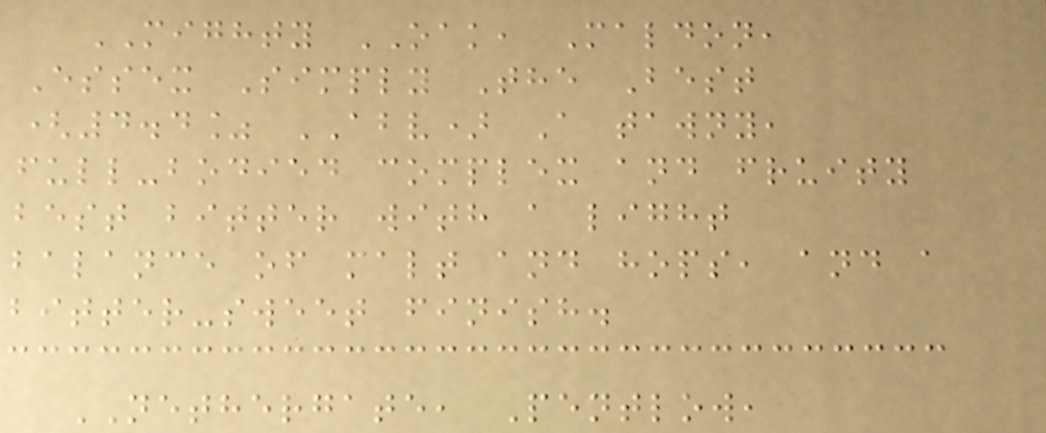MIGHTY OAK, Maldon,
Essex Simply The Best
(4.4% ABV) A tawny,
full-bodied complex and fruity
best bitter with a light
balance of malt and hops, and a
bitter-sweet finish.
NETHERGATE, Pentlow,
